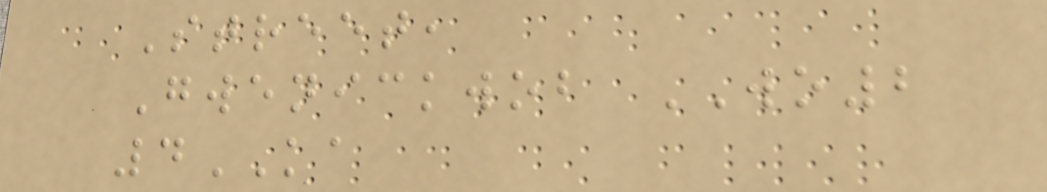Street,
Gwenickwob WO2
4KA
